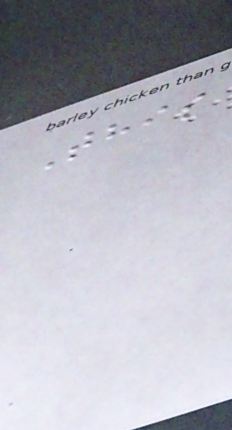This
